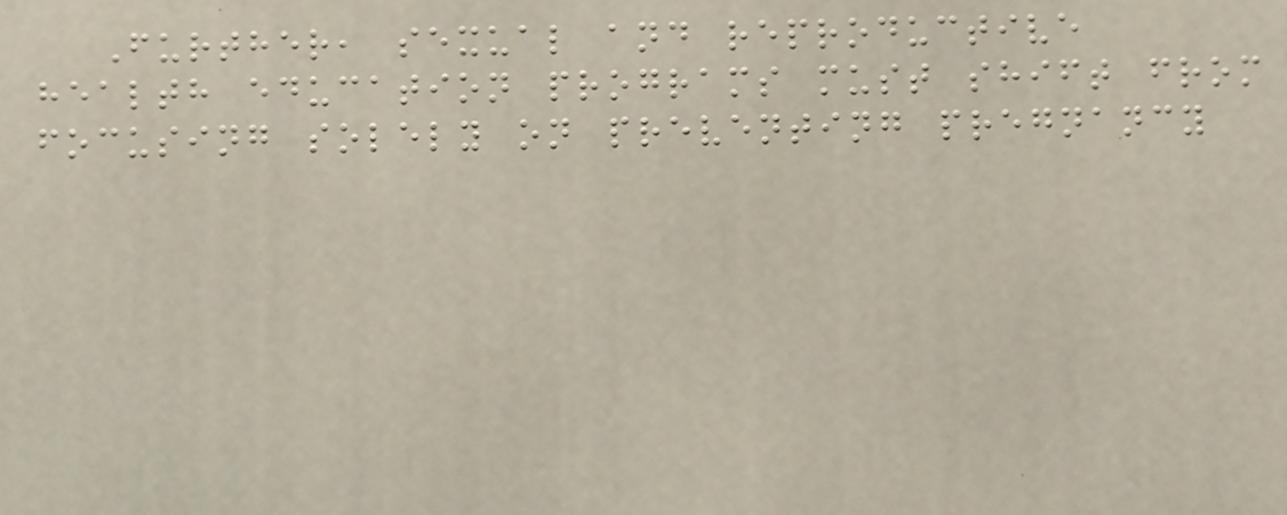Further, sexual and reproductive
health education programs must shift from
focusing solely on preventing pregnancy
